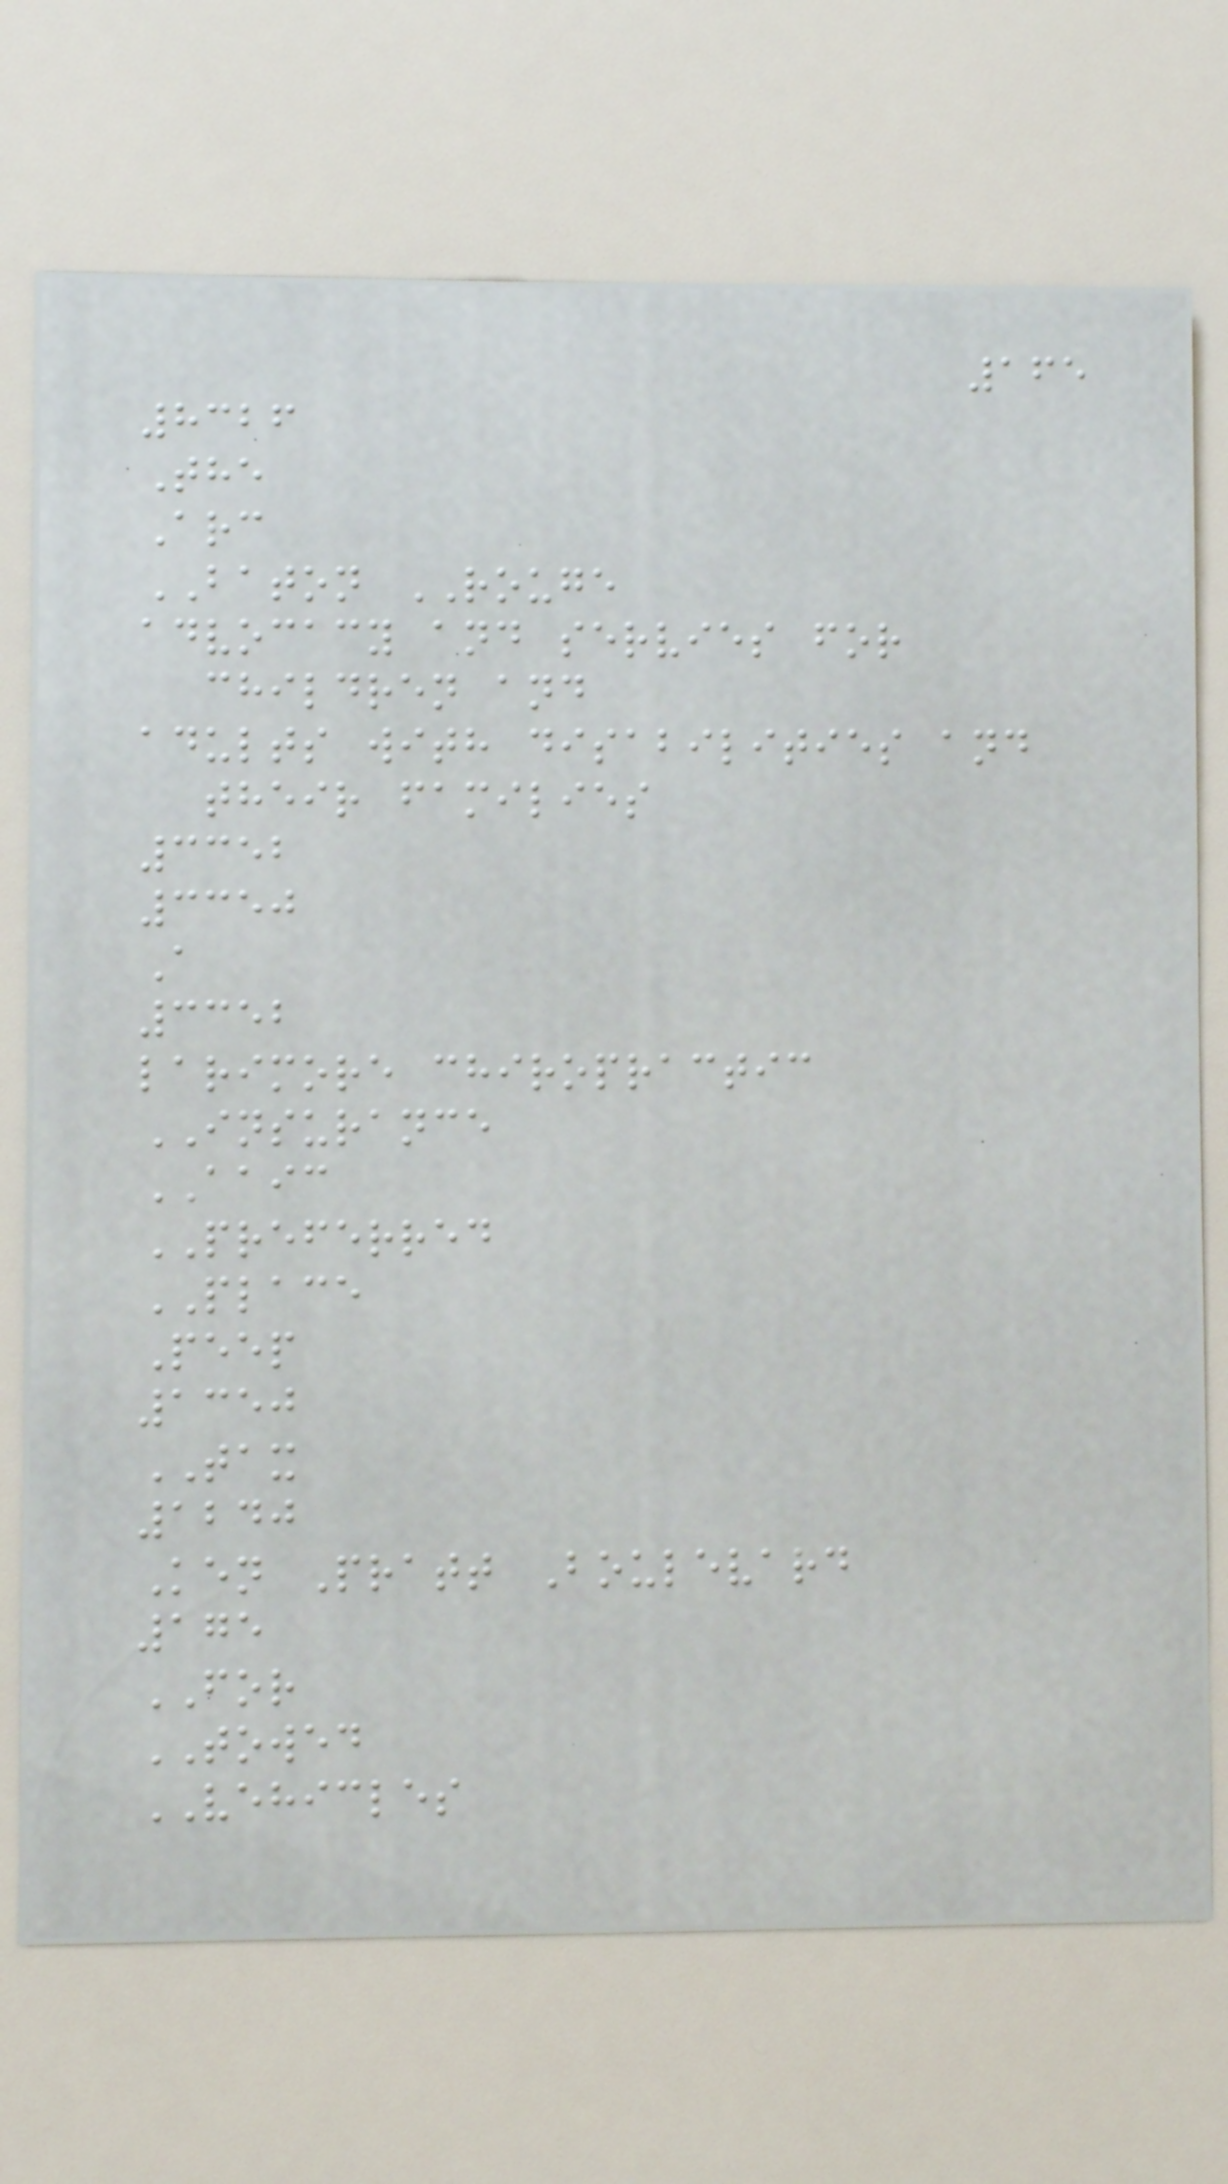165
8326
The
Arc
BATON ROUGE
advocacy and servies for
children and
adults with disabilities and
their families
3352
3350
A
3352
larimore chiropractic
INSURANCE
AAIC
PREFERRED
PLACE
Peep
1350
TAX
1240
Ken Pratt Boulevard
175
FOR
TOWED
VEHICLES
